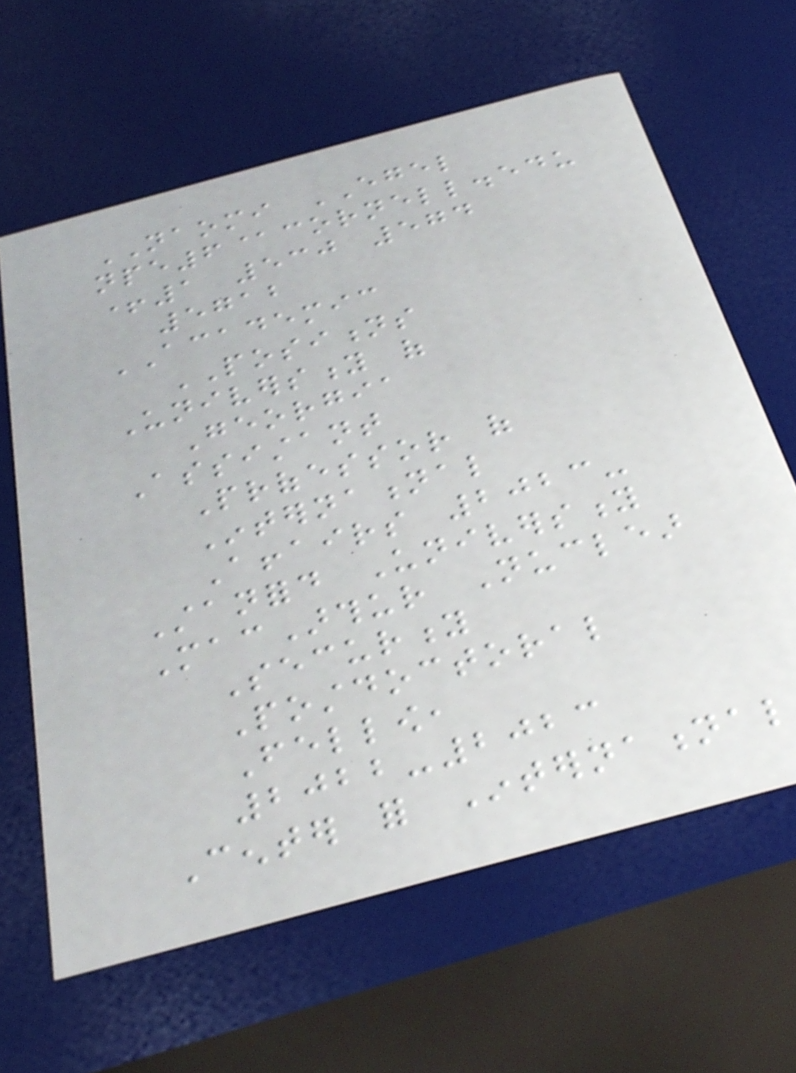NAOMI EGEL
npe6@cornell.edu
+1 530 574
5712
ACADEMIC
POSITIONS
University of
Georgia
Assistant
Professor of
International
Affairs 2023-
Stanford University
MacArthur Nuclear
Security
Postdoctoral
Fellow,
2022-2023
Center for International
